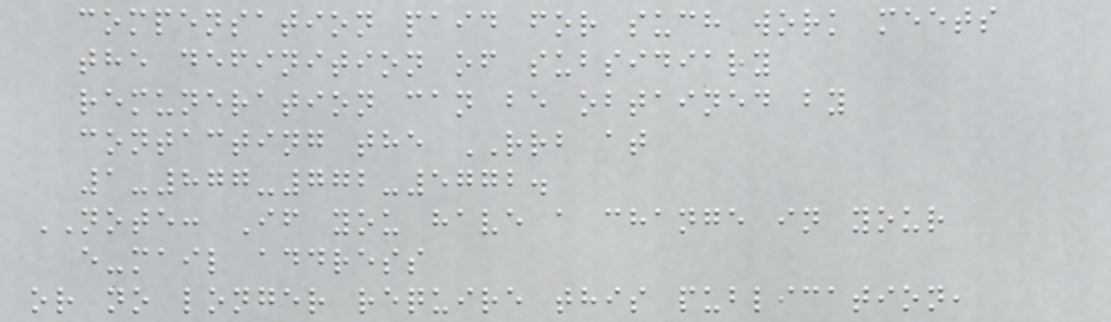compensation paid for such work meets
the definition of subsidiary
remuneration can be obtained by
contacting the RRB at
1-877-772-5772.
NOTE: If you have a change in your
e-mail address
or no longer require this publication,
